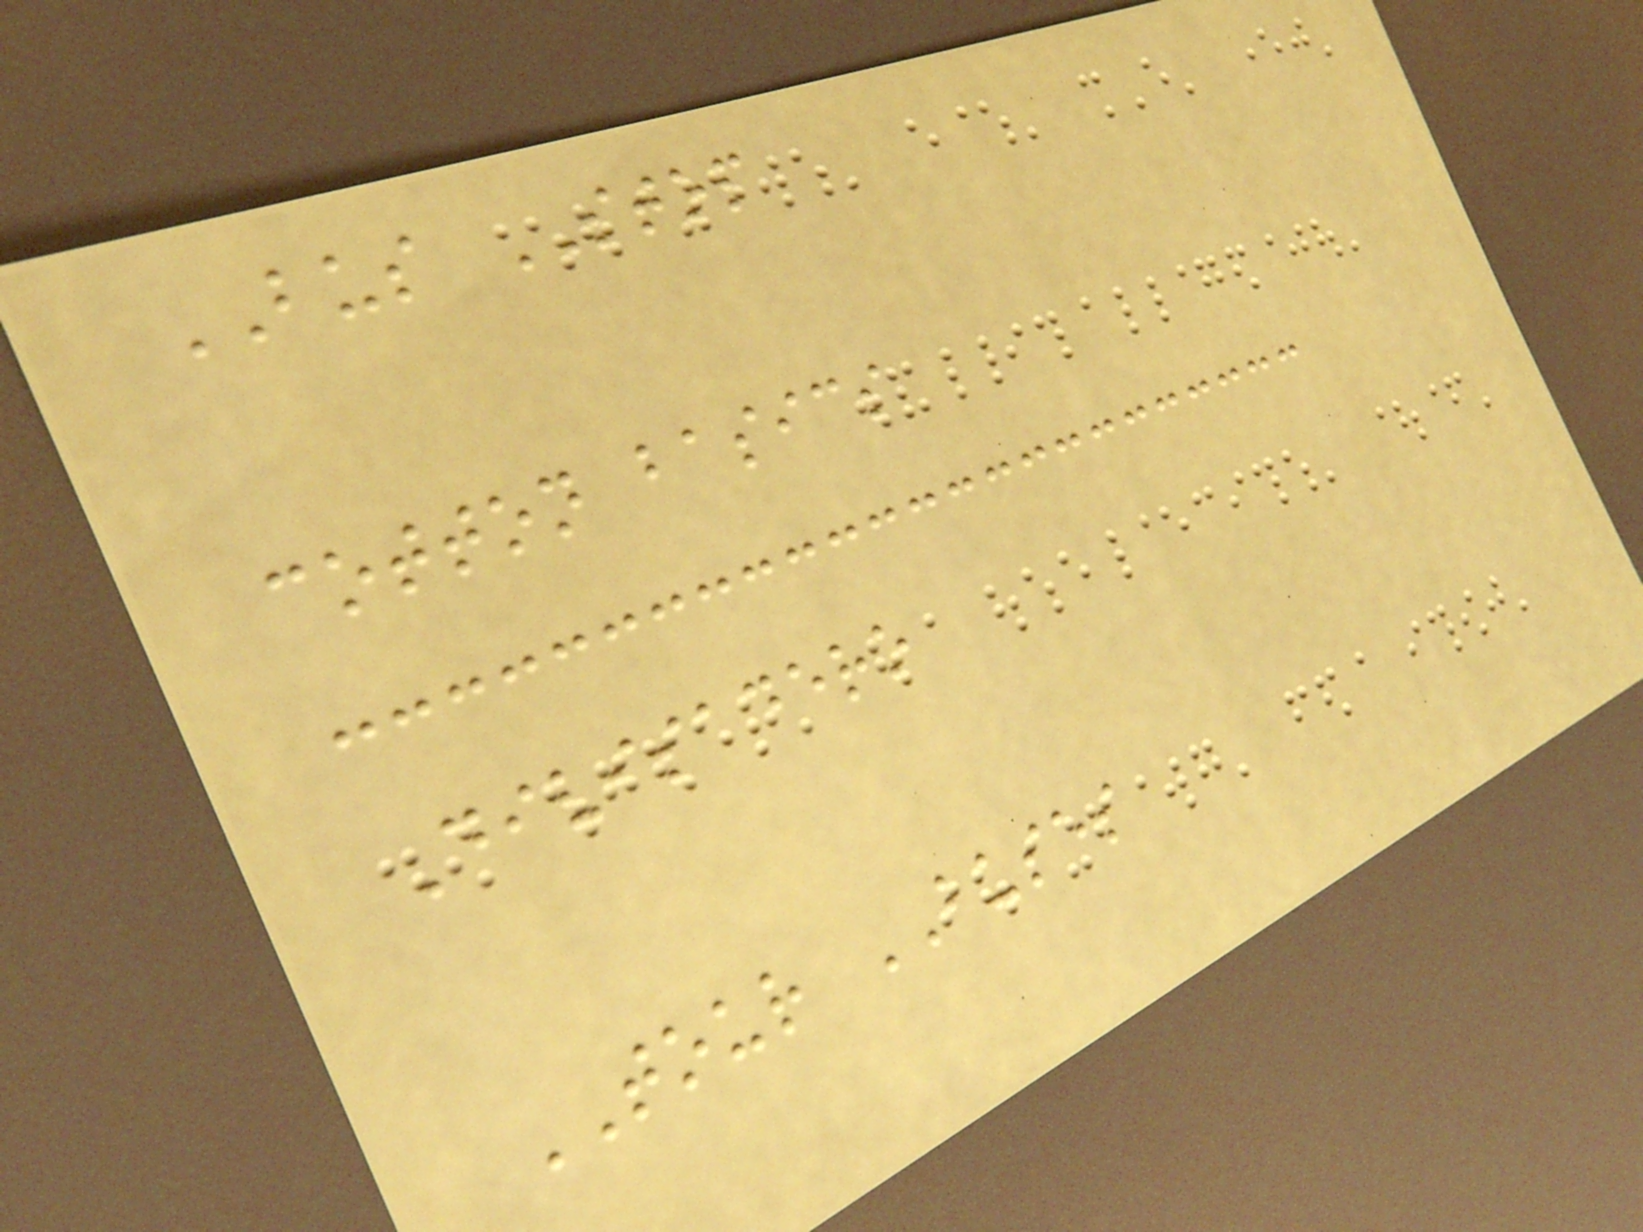BUS STOP
cotton basics
Divisadero
TOUR BUSES
